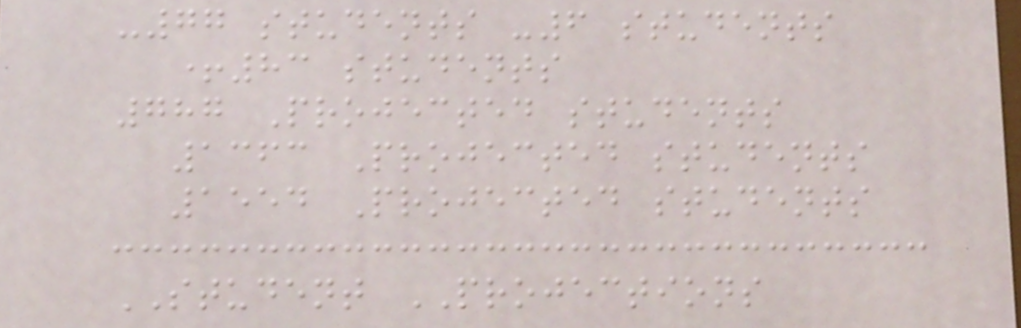-77 students -6 students
+83 students
787 Projected students
1363 Projected students
1554 Projected students
STUDENT PROJECTIONS
